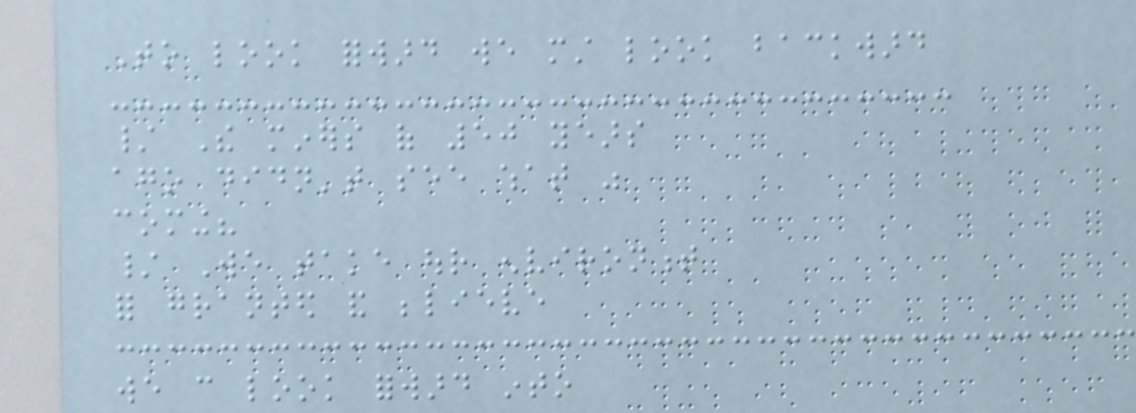To look forward we must look backward
/ The miners of 50 years
ago didn't see what was
coming?
/ We take our environment
for granted and believe
we can look forward into
